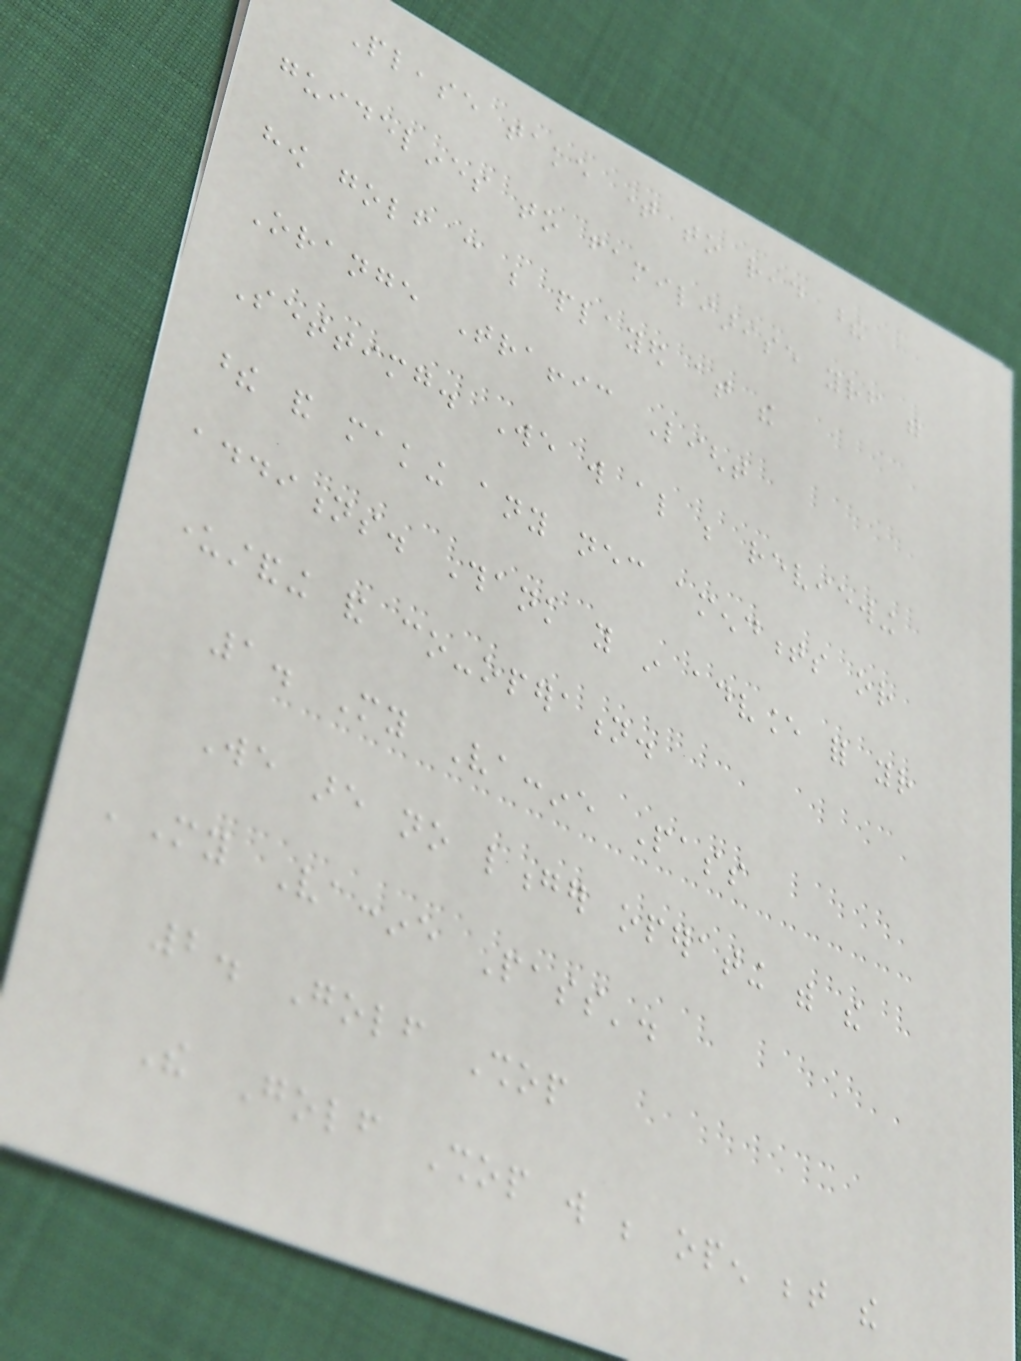Please take time to read these
guidelines to familiarise yourself with
how golf can be played at the
Orange Traffic Light
Settimg. We will also be reviewing
these and making any necessary amendments or
additions. Thank you in advance for your
understanding and co-operation.
1. My Vaccine Pass
We are no longer operating with the
'My Vaccine Pass'.
2. Golf Shop
The Golf Shop will be open between the
